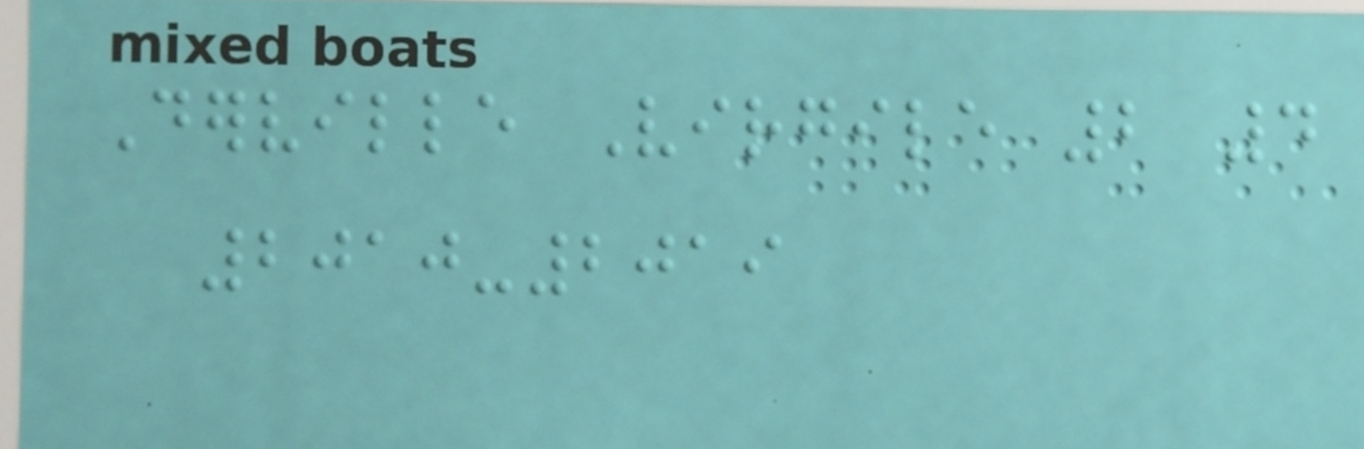Derville Virgile 2 4
2010-2019
